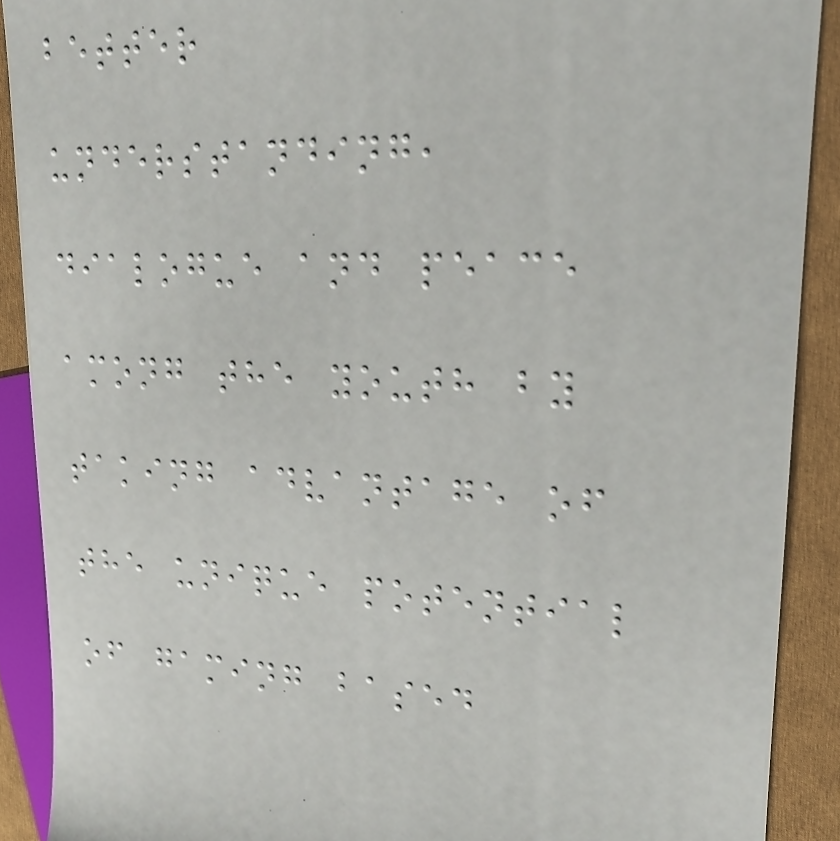better
understanding,
dialogue and peace
among the youth by
taking advantage of
the unique potential
of gaming based
